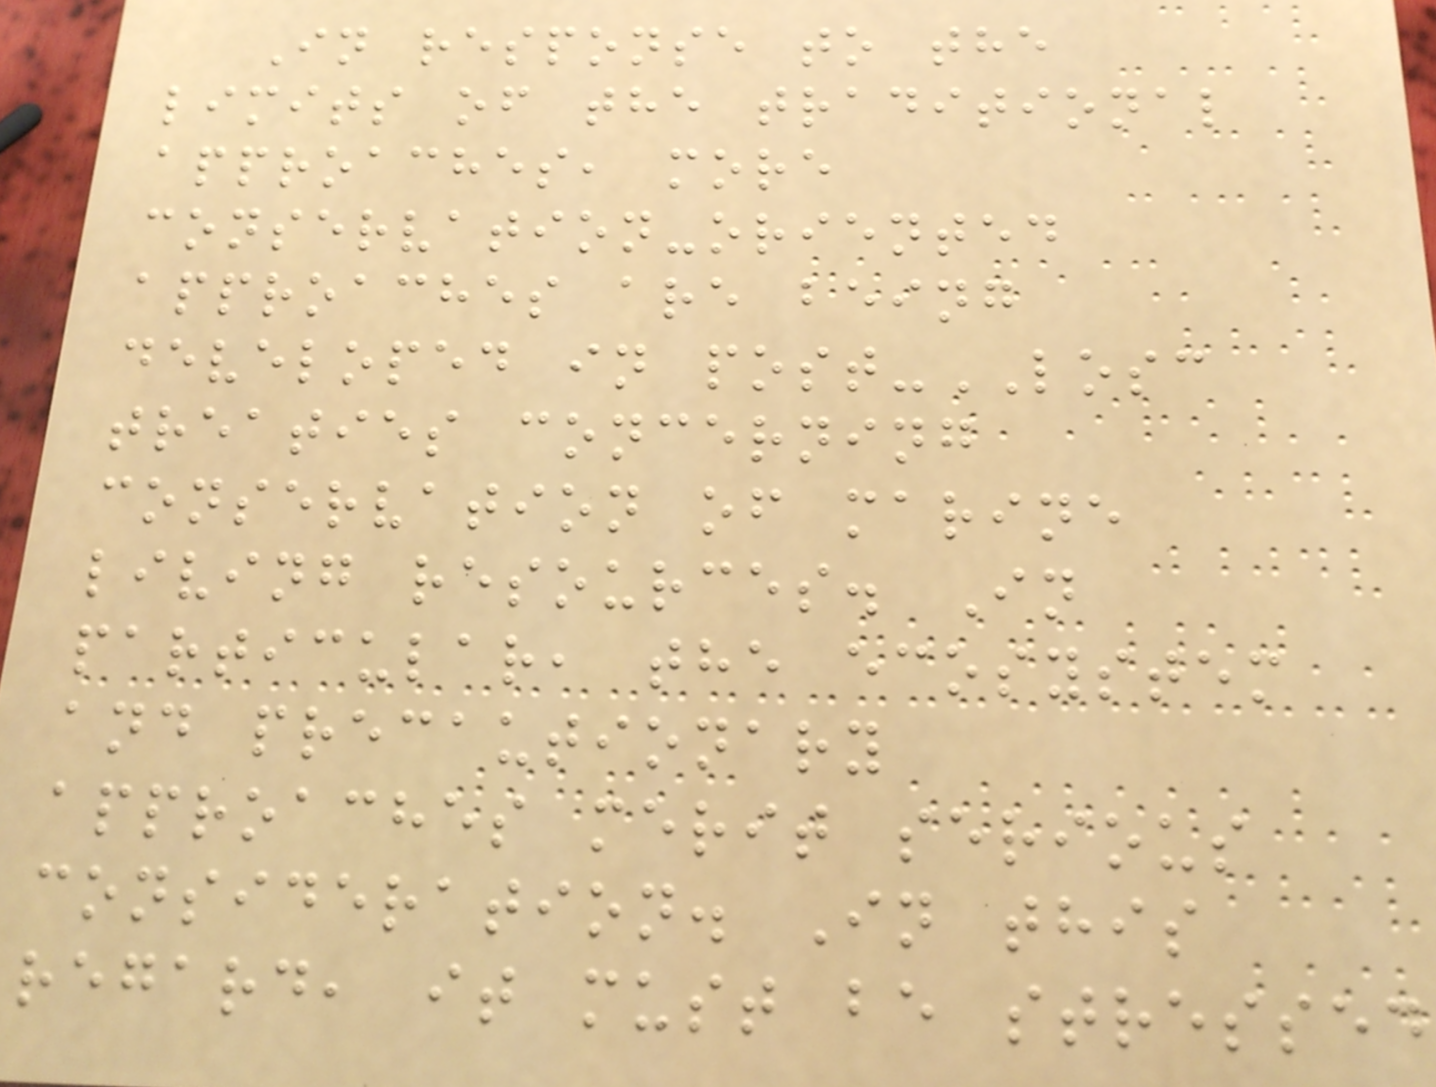In response to the
limits of the traditional
approaches, more
conservation-oriented
approaches are being
developed in post-LOSC
treaties concerning
conservation of marine
living resources. In
particular, the ecosystem
and precautionary
approaches merit serious
consideration. In this
regard, it must be stressed
